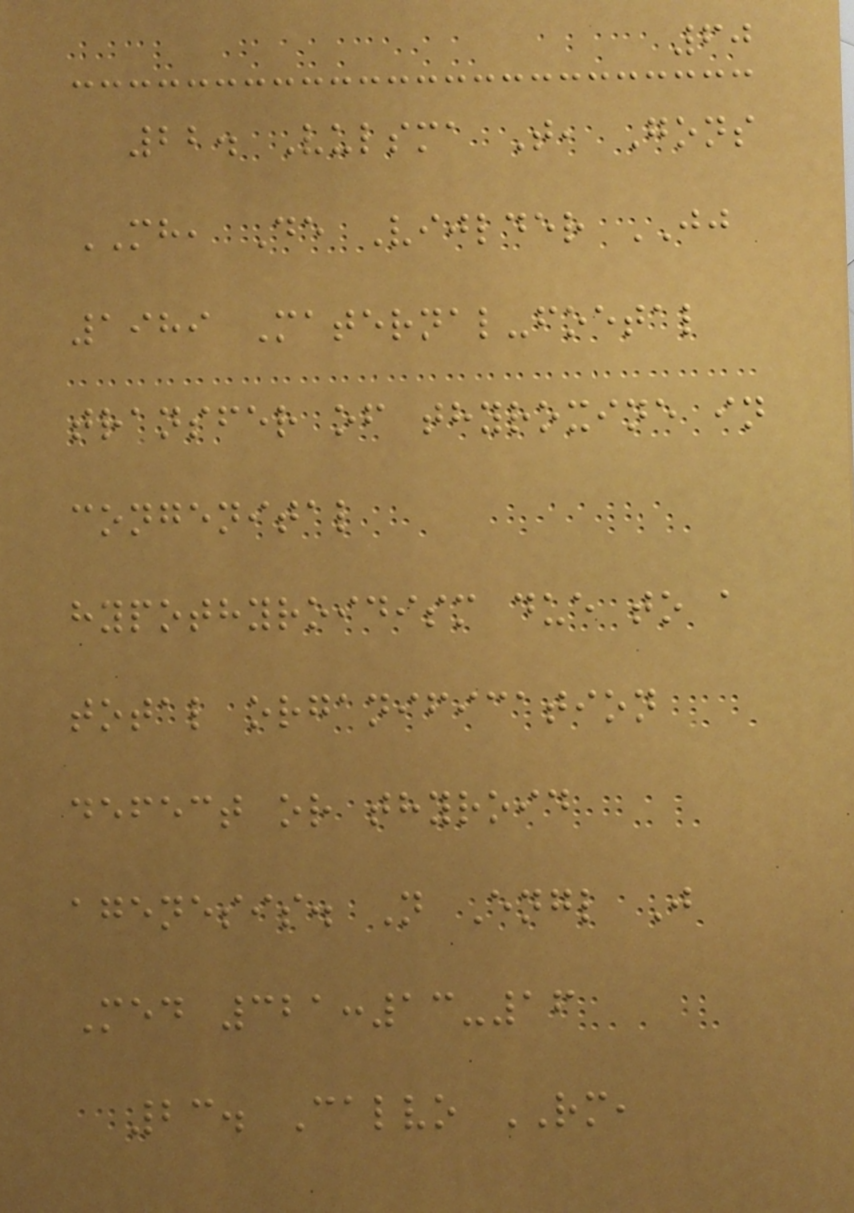60
22. Vulsma T, Gons
MH, De Vijlder JJ
1989 Maternal-foetal
transfer of thyroxine in
congenital
hypothyroidism due to a
total organification
defect or thyroid
agenesis. N Engl J
Med 321:13-16
23. Calvo RM,
